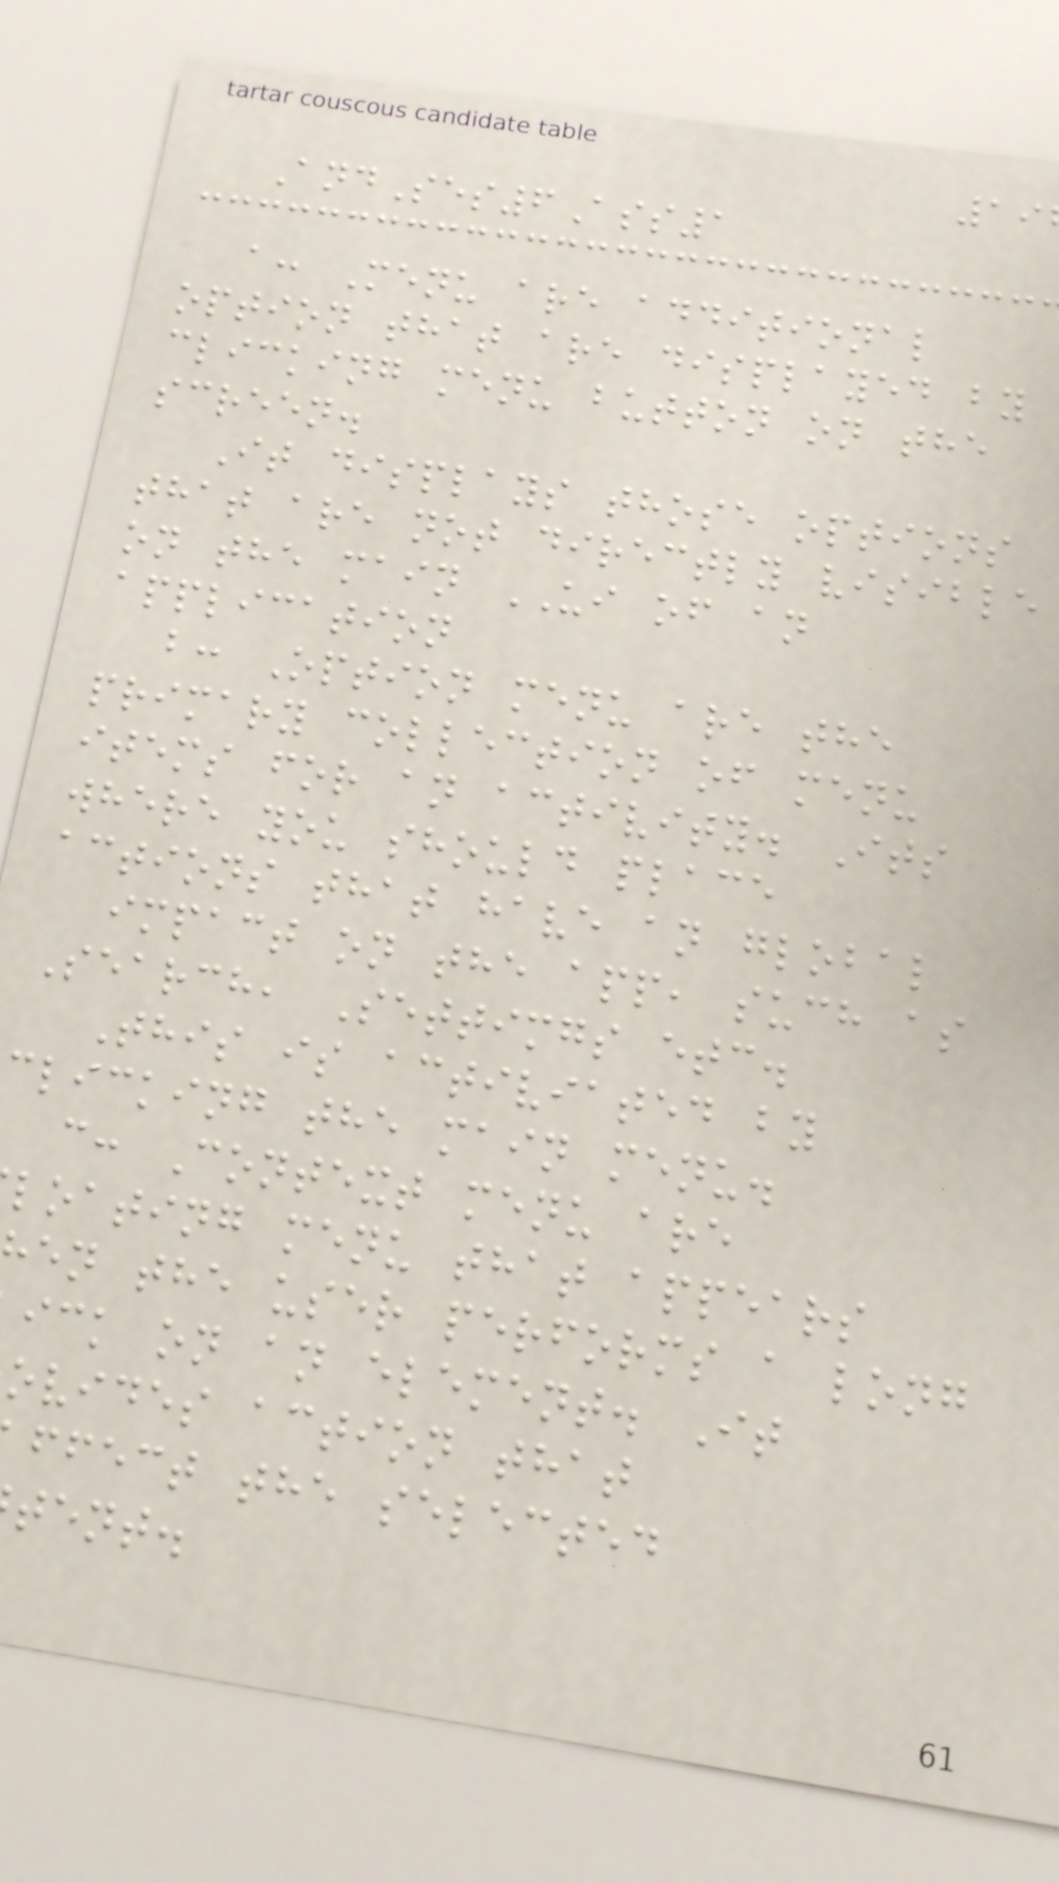AndSes6Ass1
a: Menu are additional
option that are displayed by
clicking menu button on the
screen.
It displays those options
that are not directly visible
on the main UI of an
application
b: Option menu are the
primary collection of menu
items for an activity. Its
where you should place
actions that have an global
impact on the app, such as
Search, Settimgs etc.
This is activiated by
clicking the main menu.
c: Context menu are
loating menu that appears
en the user performs a long
ick on an element. It
ovides action that
ffect the selected
tent.
